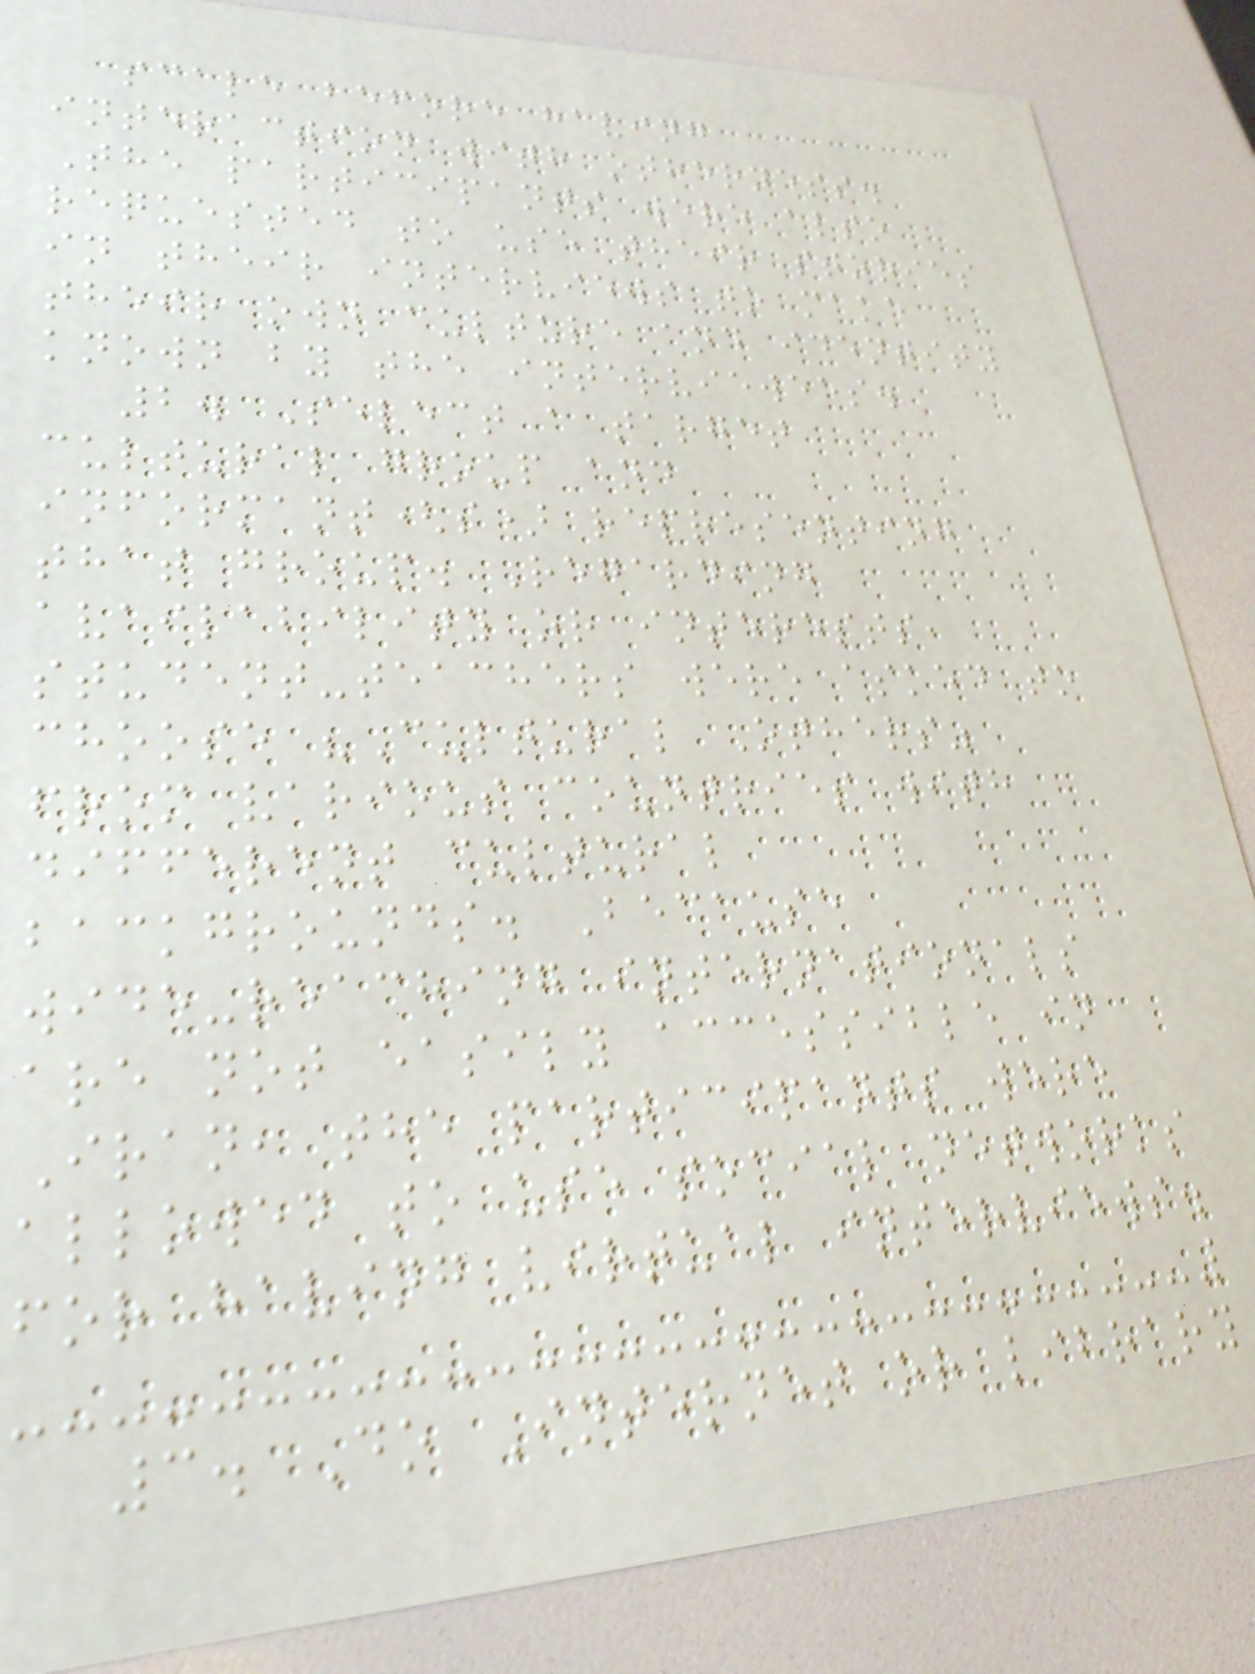scale before having
interaction with otherness.
The participants were also
requested to use their stories
in their interviews to make
their own culture and identity
known by the interviewees.
2. Select a target
cultural group and
informant(s) representing
that group. Regarding
availability or interests,
student-teachers were asked to
choose "Cultural Others"
from various countries with
different cultural
backgrounds. Because
wide-reaching internationals
are not easily accessible in
Iran, the participants were
allowed to use social networks
for having virtual interviews.
3. Do Internet or library
